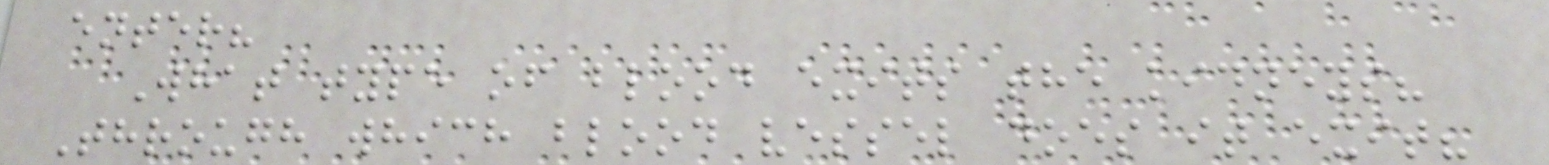enter?
What type of blood exits the kidneys?
Through which blood vessel does it exit?
